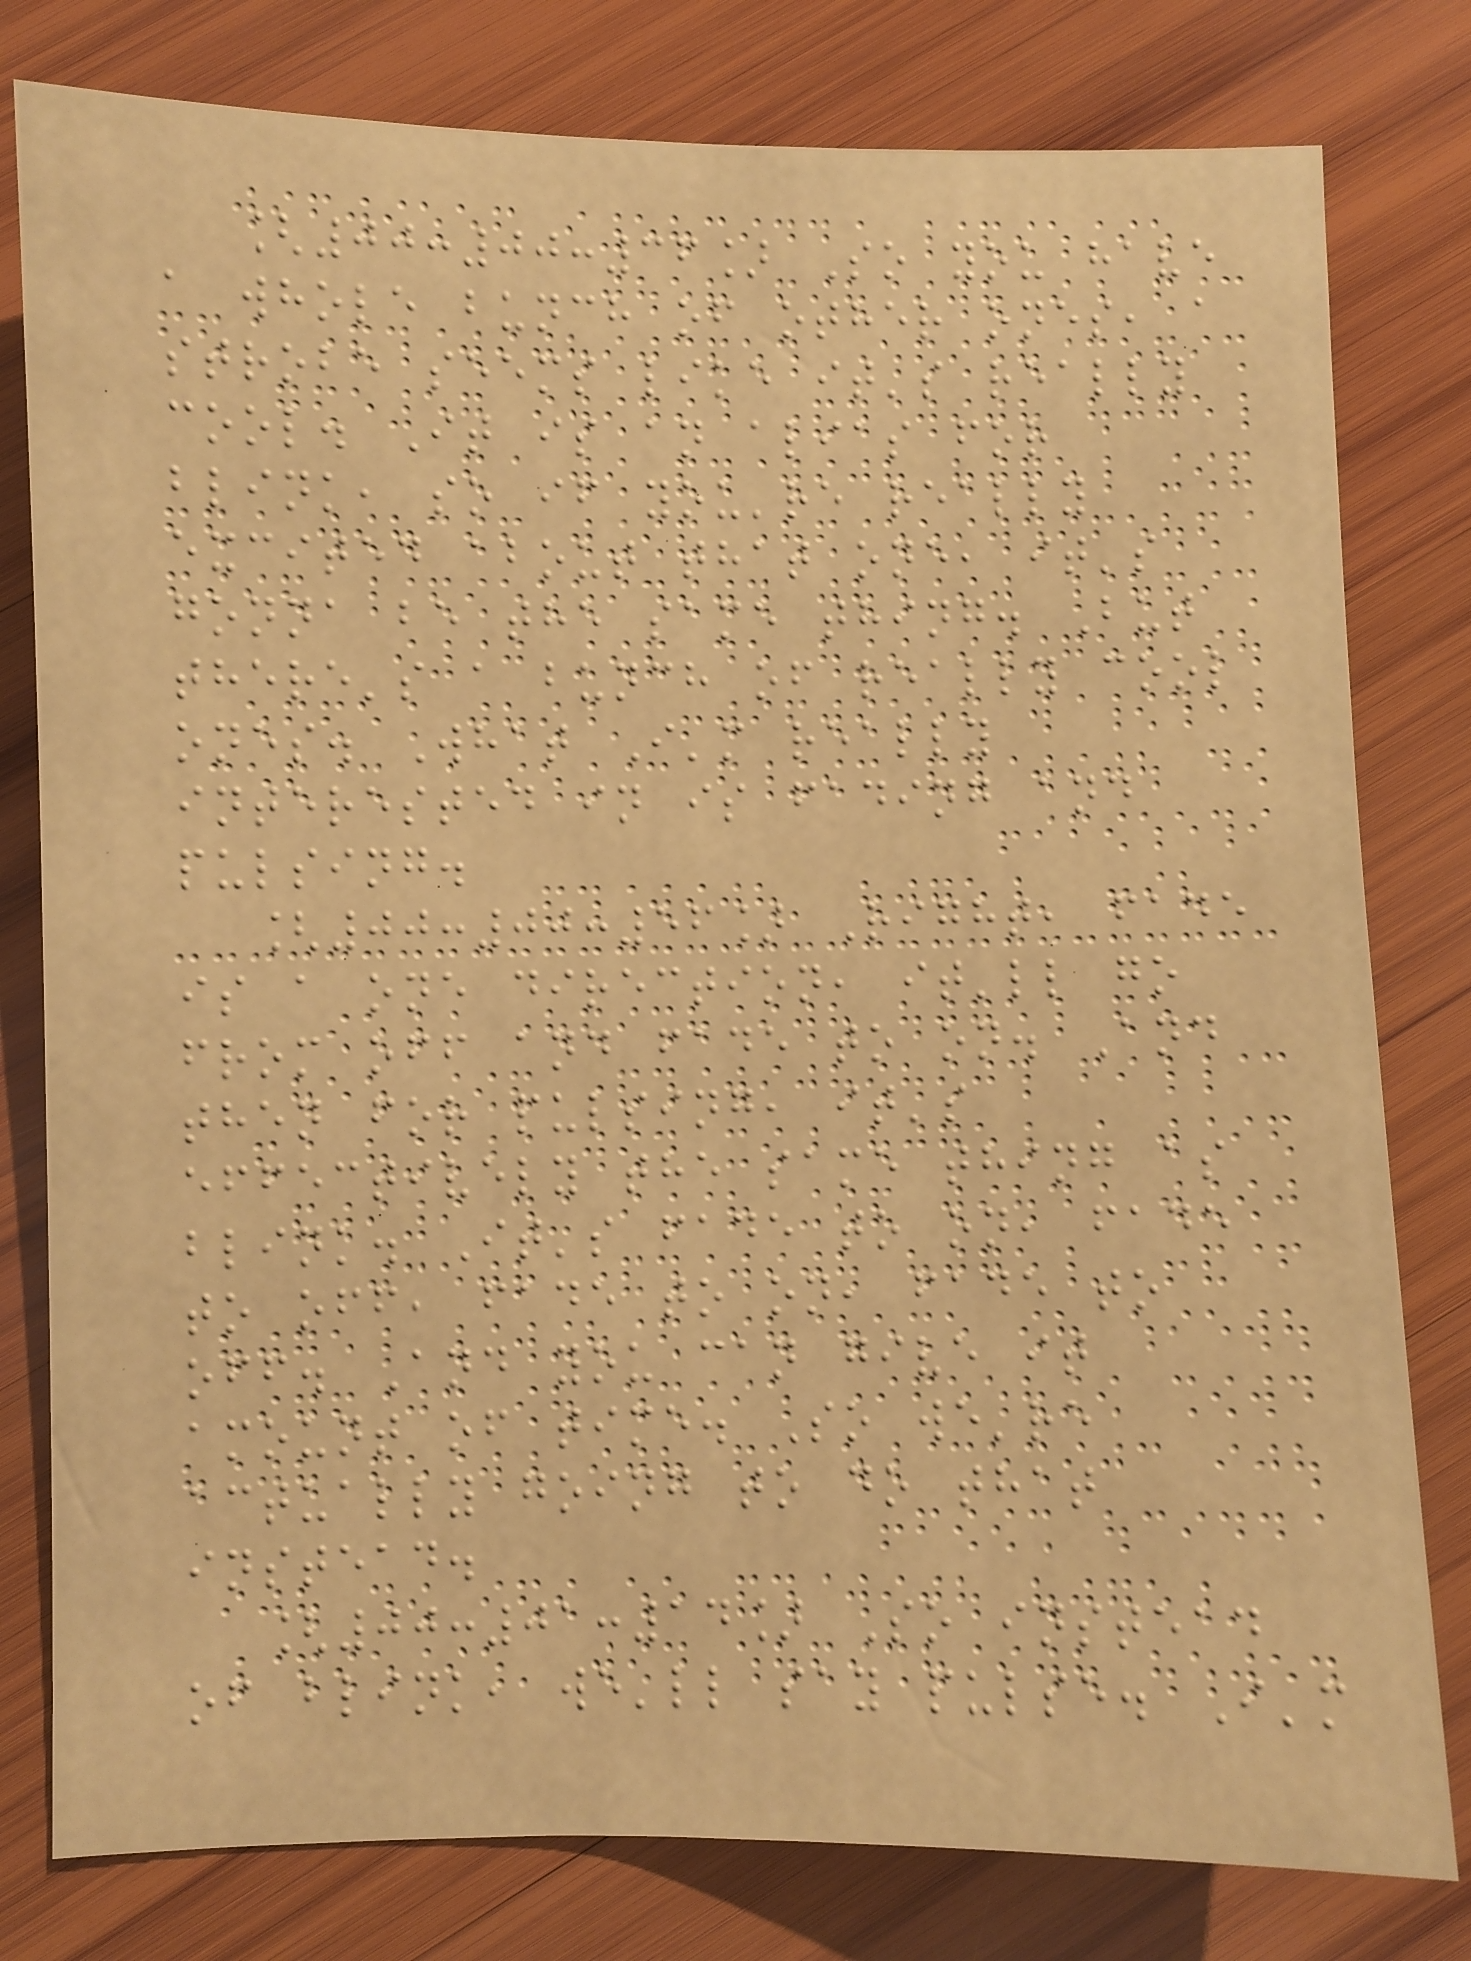[00:00:36] So you have
a whole bunch of other ones, a
strobe seems like it's really
cool. It is an alias for
blink, so if you're really
excited about that one, it's
gonna be the same thing. But
there's a bunch of really cool
ones. What I'm really
interested in is fading and
pulsing.
[00:00:56] Right, fade
is a one direction, it'll go
from off and fade to on. And
then for pulsing, it's
effectively the same thing as
blink. It's fade to on, fade
to off, fade to on, fade to
off. And you can give it
amount of time. So we're
actually going to do that
instead.
[00:01:14] So instead
of blink, we'll say pulse. I'm
